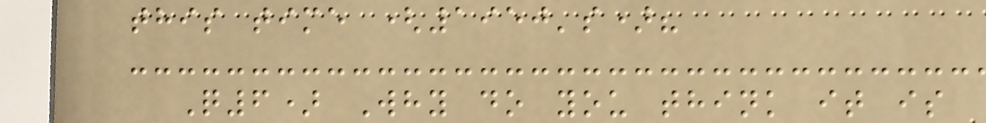this time (1950's)?
Q6) Why do you think it is
